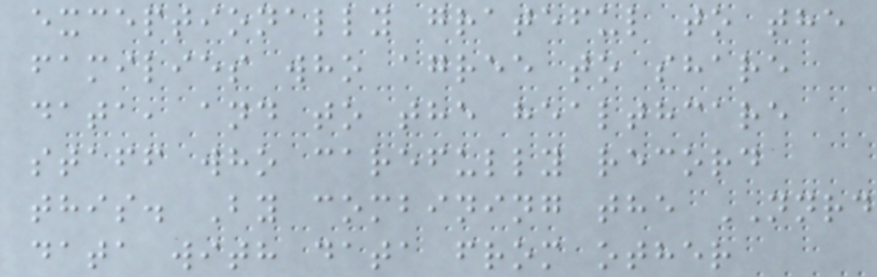exceptionally grateful to the
families who agree to share
data, and to the healthcare
staff who carefully record
this. By combining the NNRD
data with data from other
